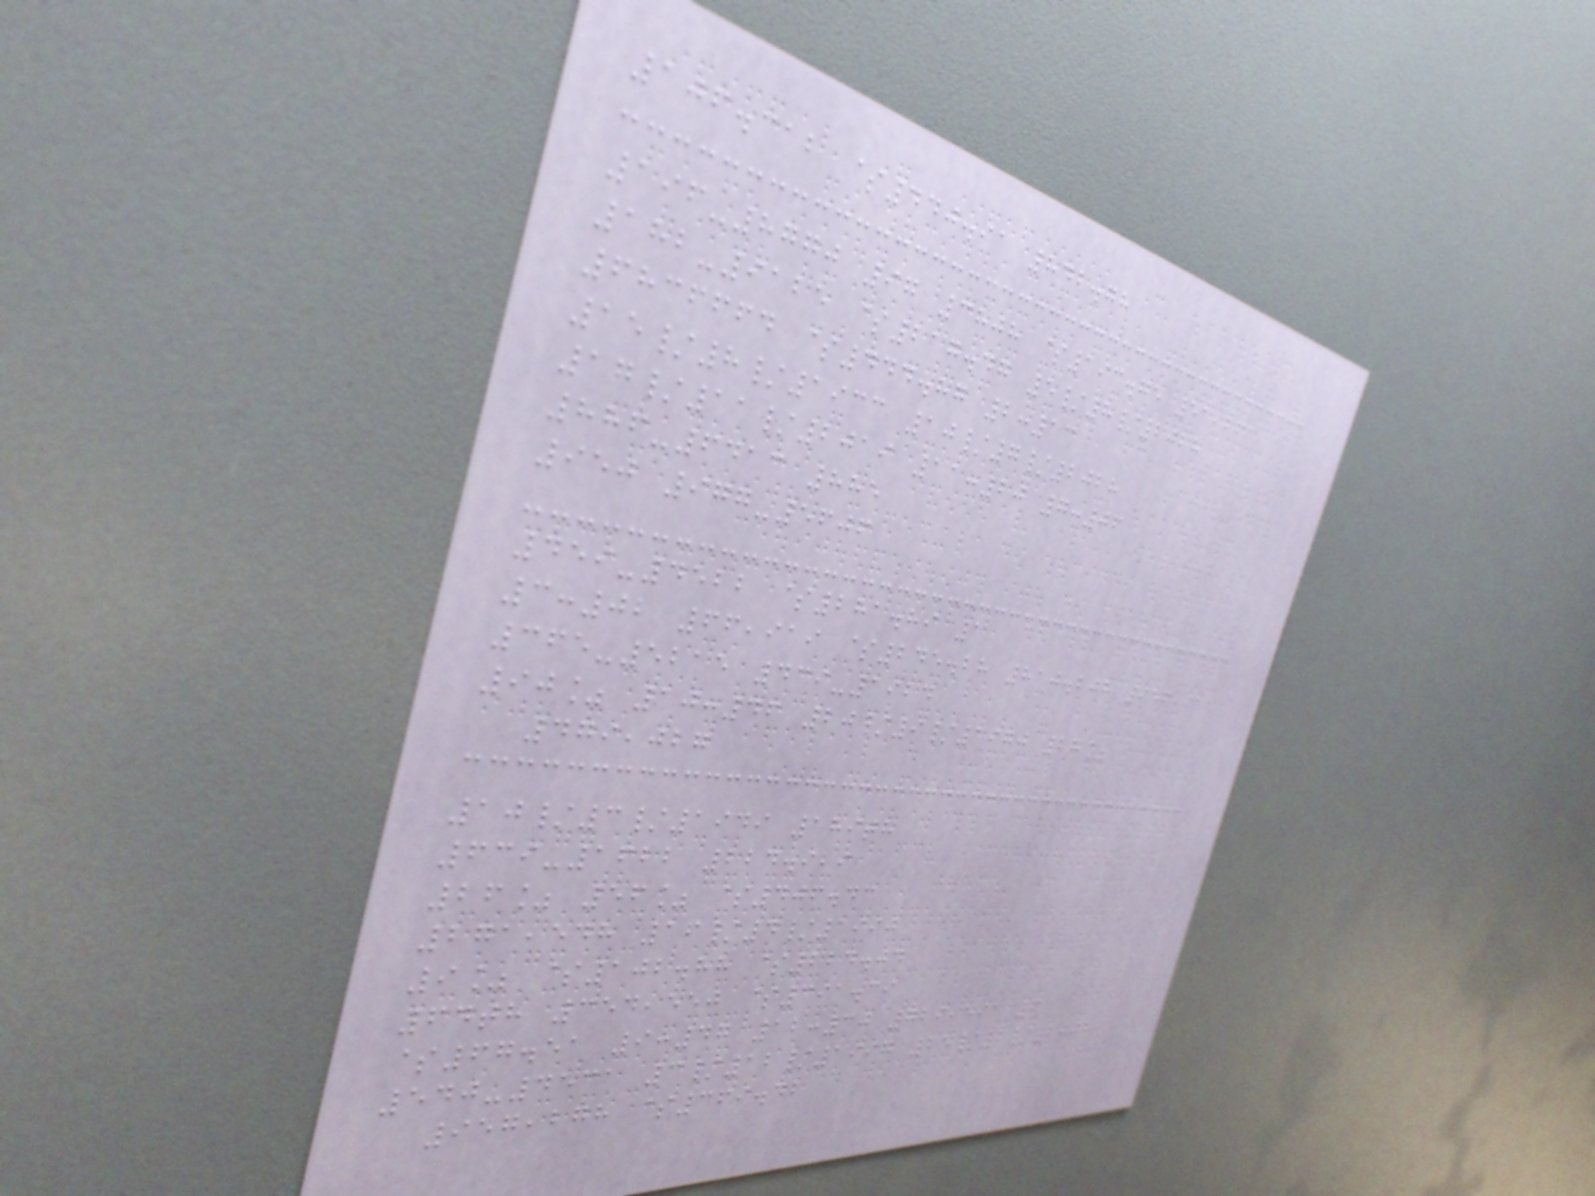106.312 $440.91 842.78
196-8770 97 3808 $193.75 51,261
182-9125 $217.47 5/8/2028
6836664 $444.87 2:13
15/8/1933 10/7/2028
17/11/2019 11:20 7:06
886-6413 885
950 977-5606
459-4522 $281.89 1
3:02 66,919 $245.28 810.208 956,911
365-5215 439-1924
90% 10:46 20/9/1970 28%
479,027
10/3/1949 189th
639-1622 224.929
26% 56% $406.43
271,548 16/4/1990
9% $102.88 $224.04
64th 354,550 $391.39
$67.51 9:47 12:30 729,591 6
540-4531 3/12/1997 25/2/2008
957,278 $369.42
